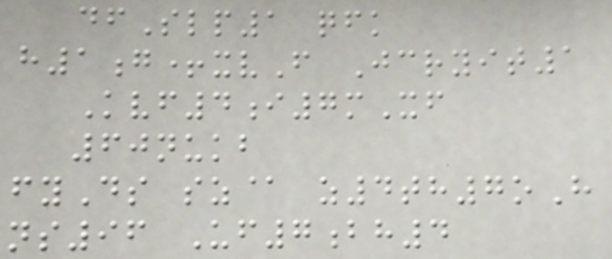dfSlp1 qfk
h1g+xvF Jcryit1
Kvf4i7mXf
60nukb
fyDs sz@ z4th7oH
ns96 Uf7bh4
